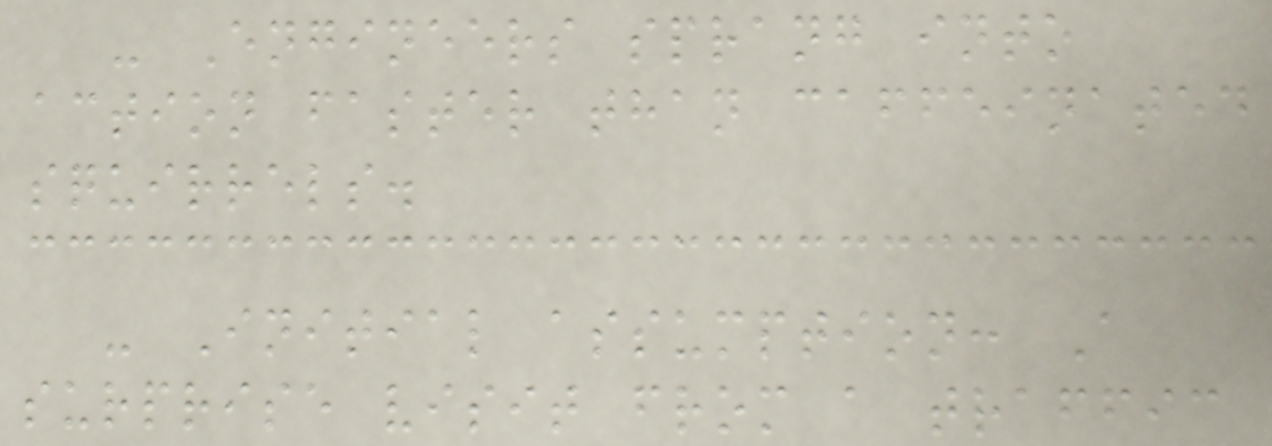- Engineers sprang into
action faster than caffeinated
squirrels.
- Initial assumption: A
surprise visit from a traffic
